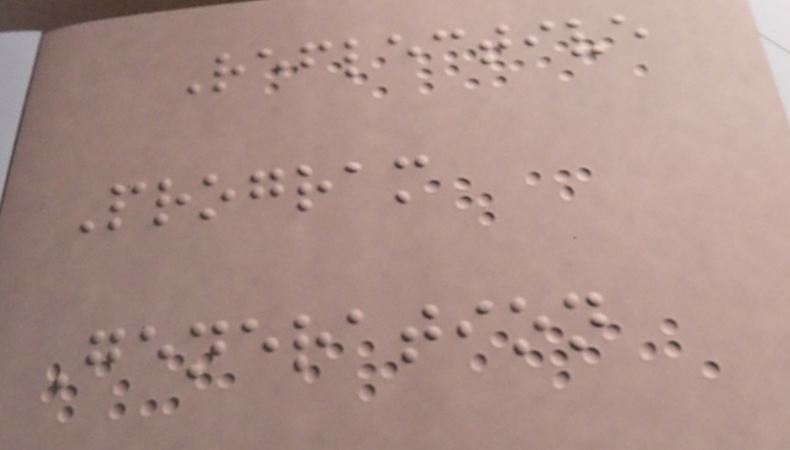Reflective
Program
Generation
